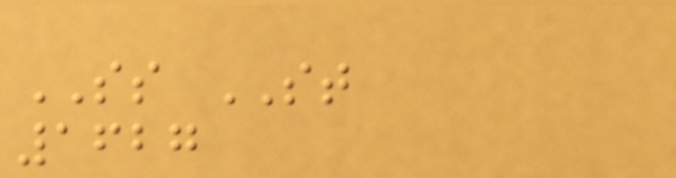SS ST
1627
